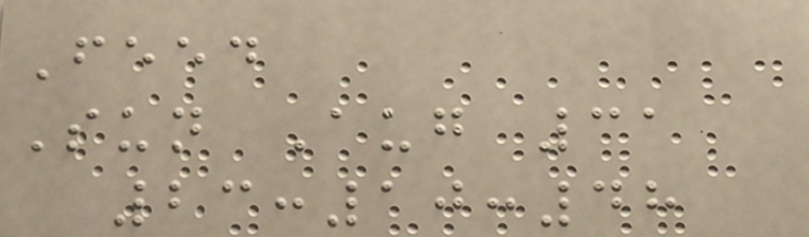Feed
Sun Aug 31
23:10:48
